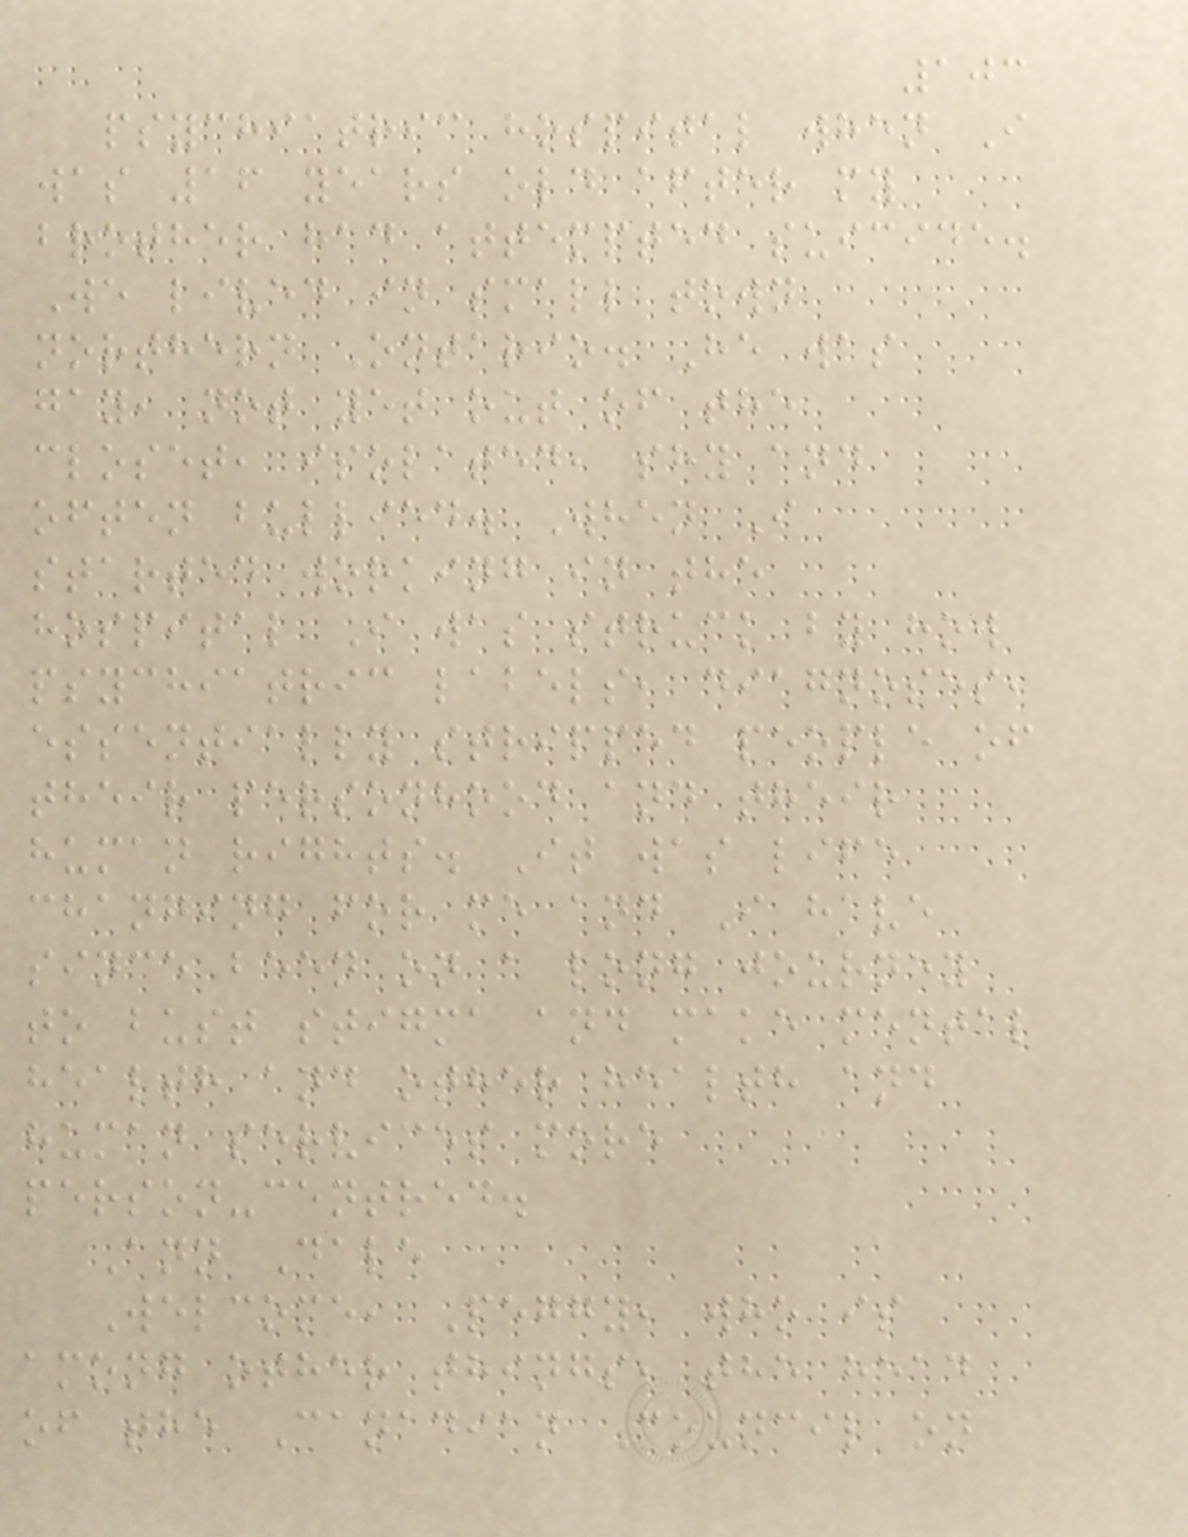103
psychiatric hospital when I
was 16 years old after my
brother had attempted suicide.
We lived in small town
northern Ontario. He was
gay, not yet out of the
closet, isolated, shy and
often bullied. When I
started working in the
hospital I was struck by how
psychiatric labels, diagnoses,
essentially stripped people of
their personhood and their
human rights. It was life
changing for me and I have
since been on a long journey
to bust stigma and make mental
health and other health and
human services more
person-centred.
Ann Dale
Welcome, Peggy, who is
among other things, the head
of the Canadian Council on
